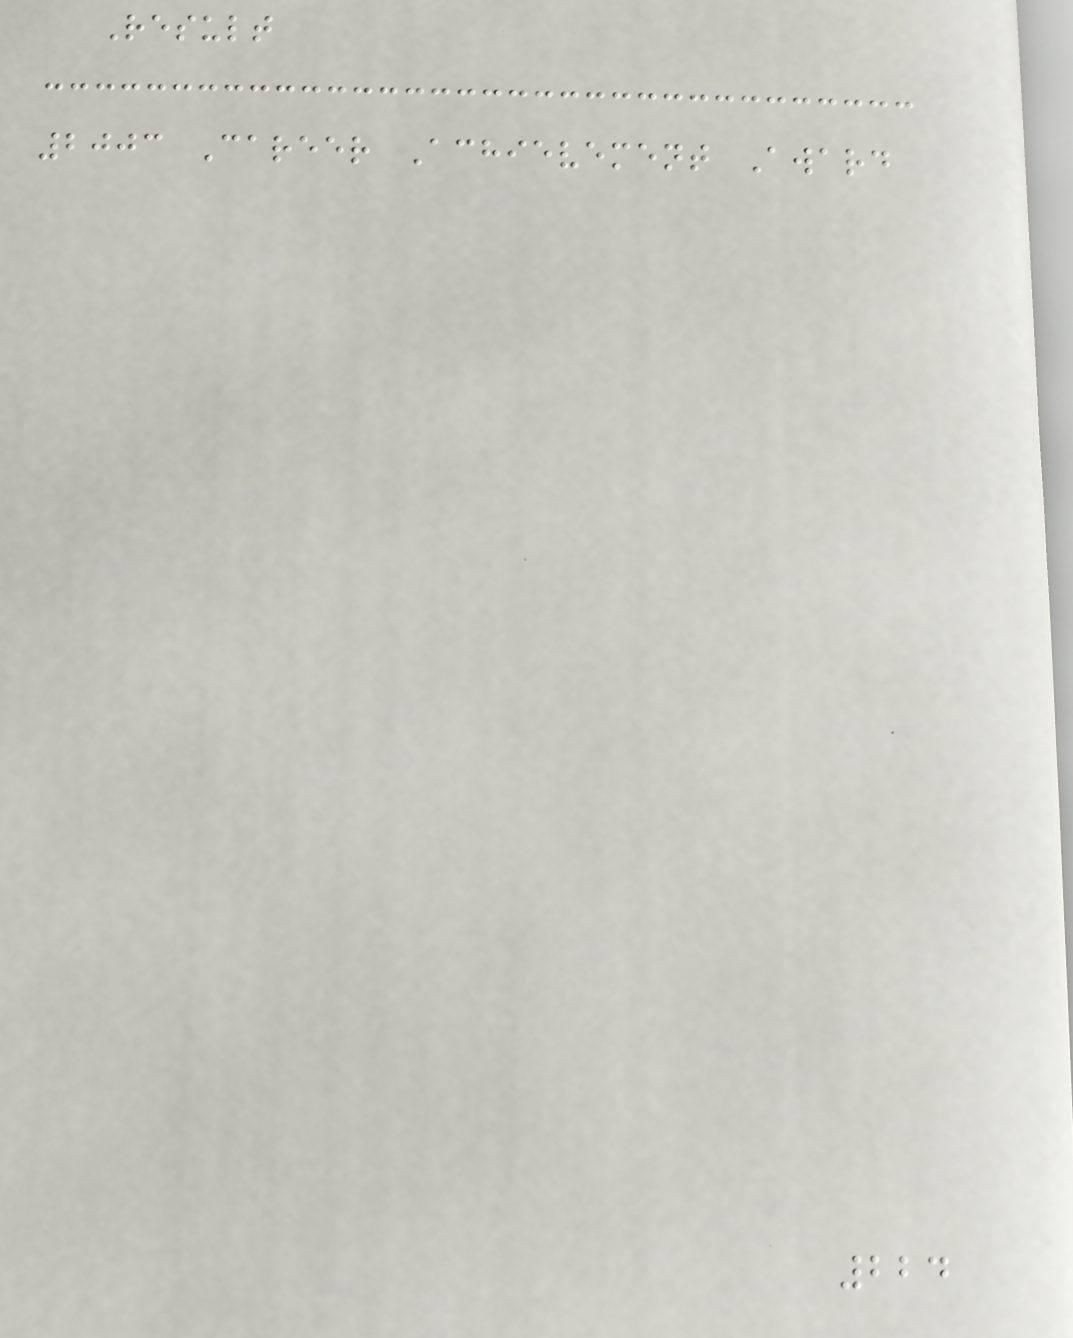Result
2003 Career Achievement Award
224
